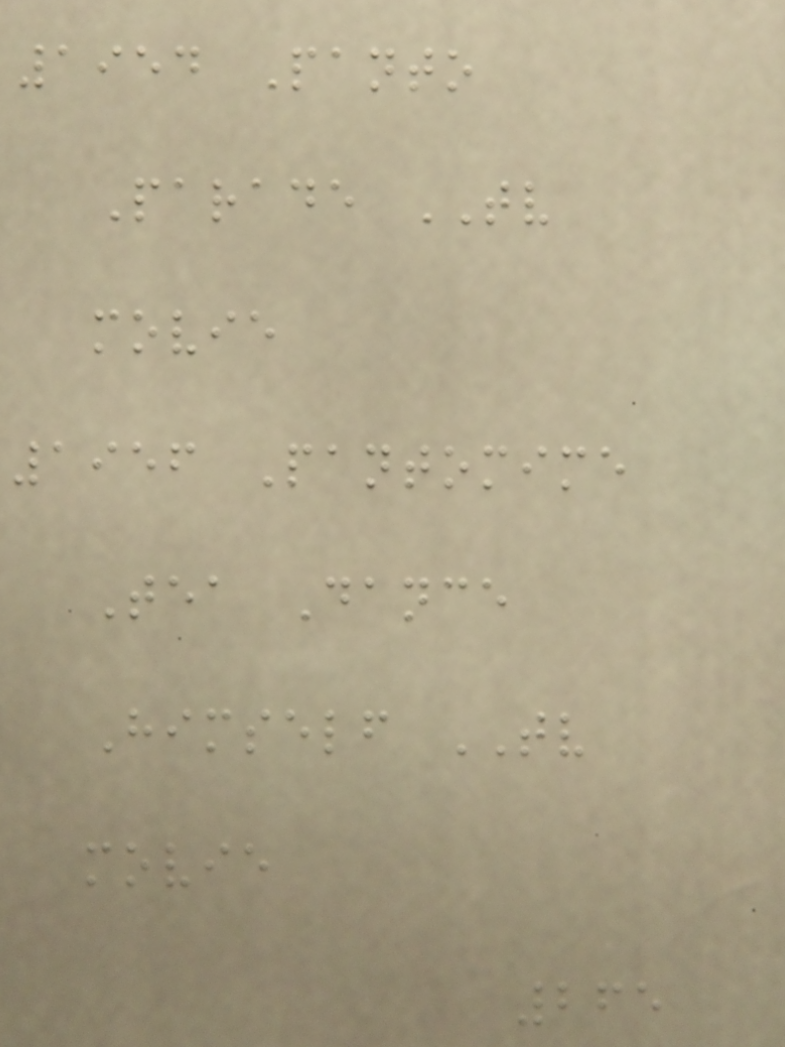1954 Panto
Parade TV
movie
1956 Pantomime
Tea Dance
Himself TV
movie
265
